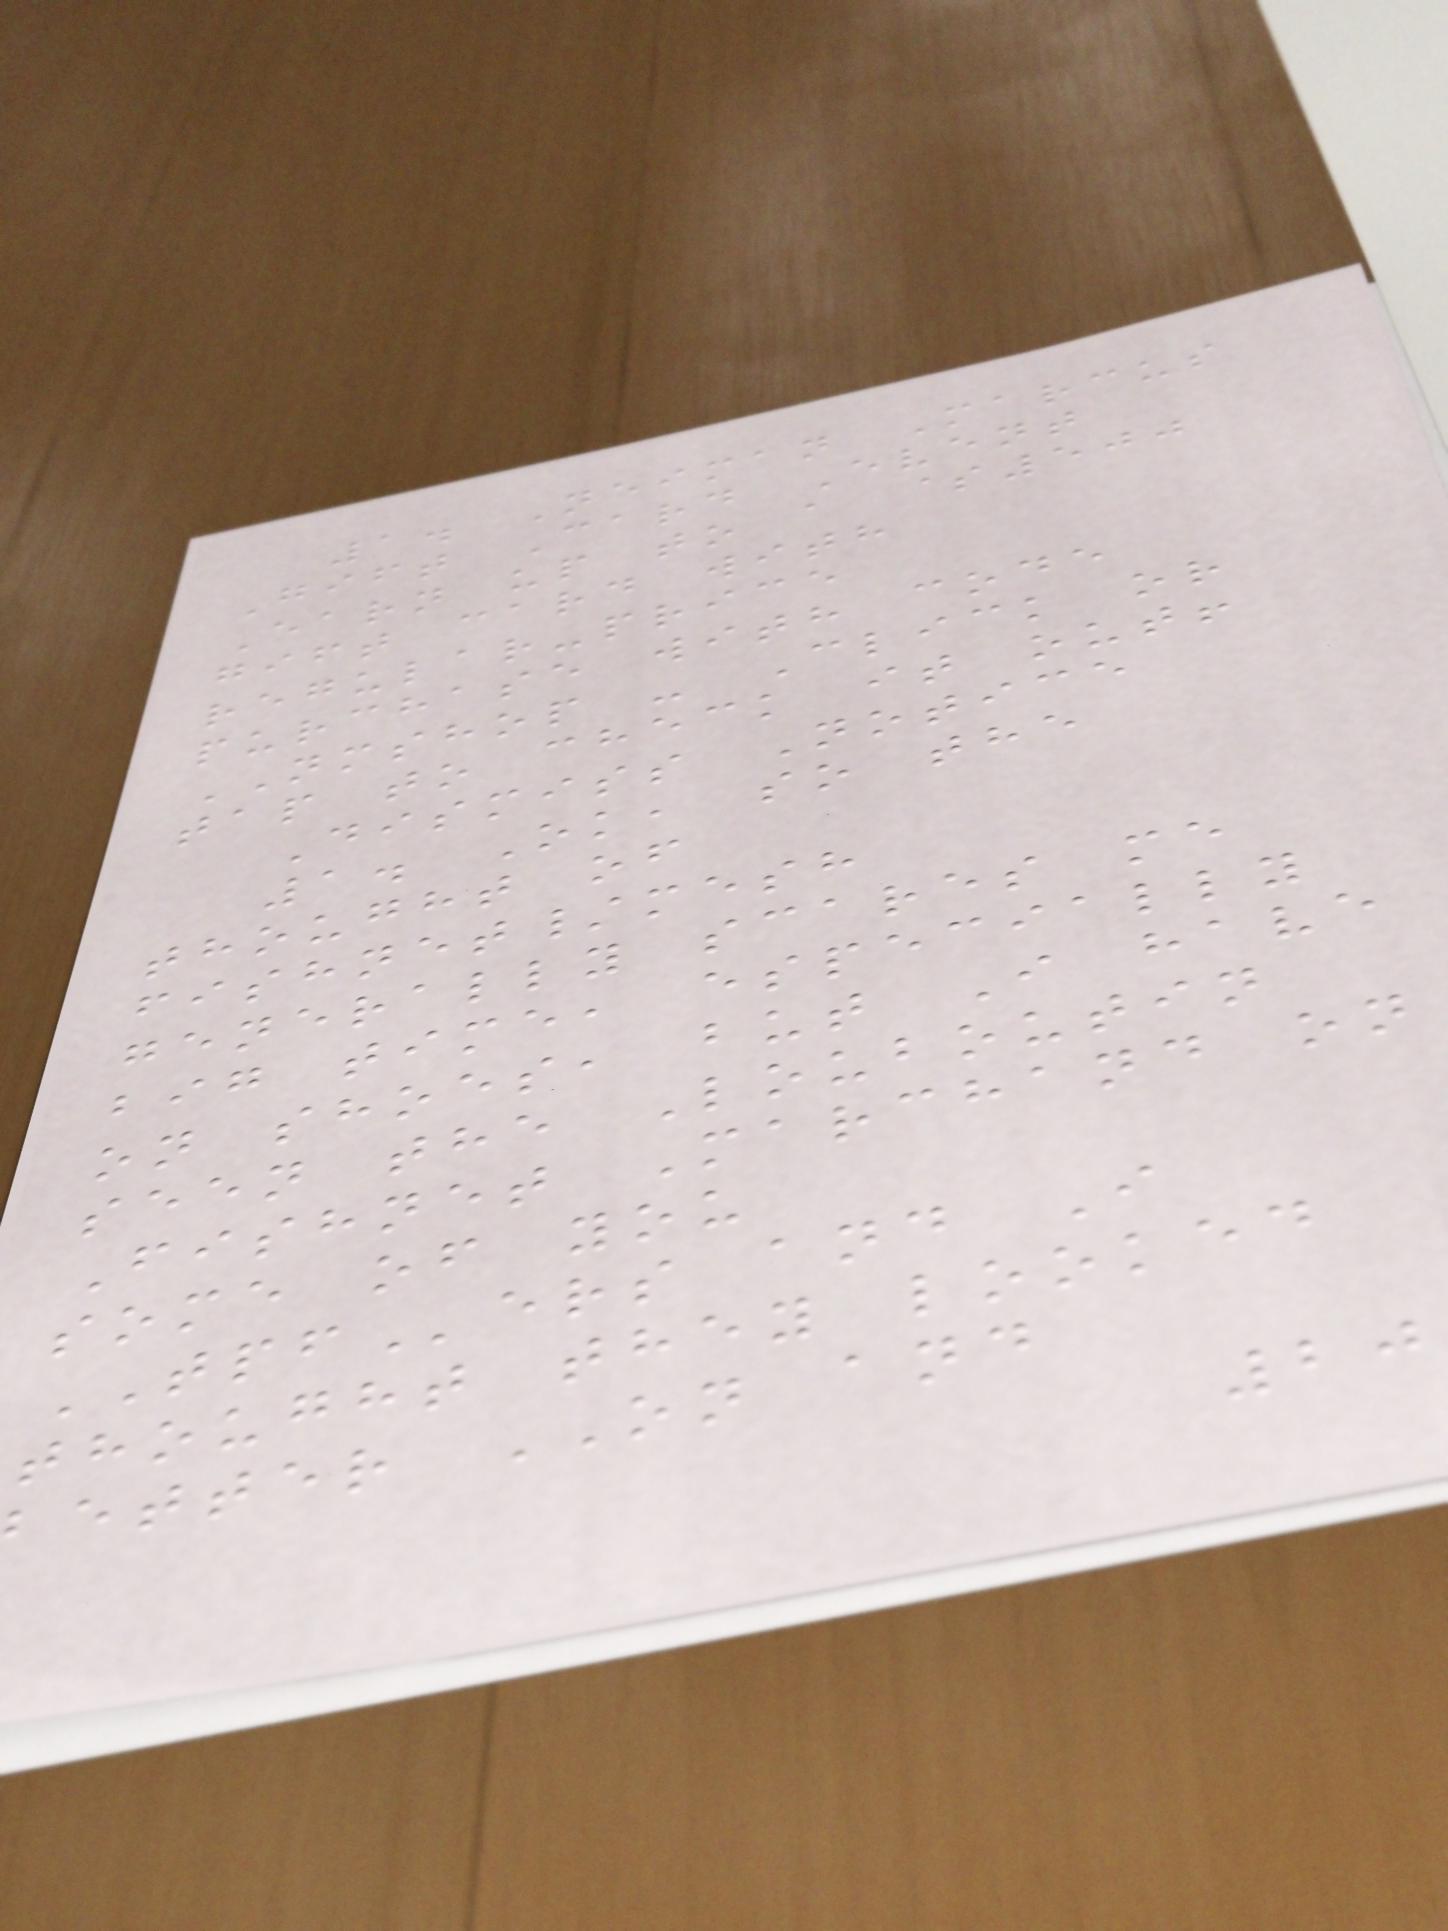1. Neiman Marcus
Gift Card Event
Earn up to a $500
gift card with
regular-price
purchase with code
NMSHOP - Click or
tap to check it out!
Dismiss Notice
1. Ok, so the
thought of
fishnet/mesh
generally scares me
big time, especially
on shoes, but I have
seen the Louboutin
Fishnet Marchand on
some of you
TPFers and I
thought they looked
etter ON and
